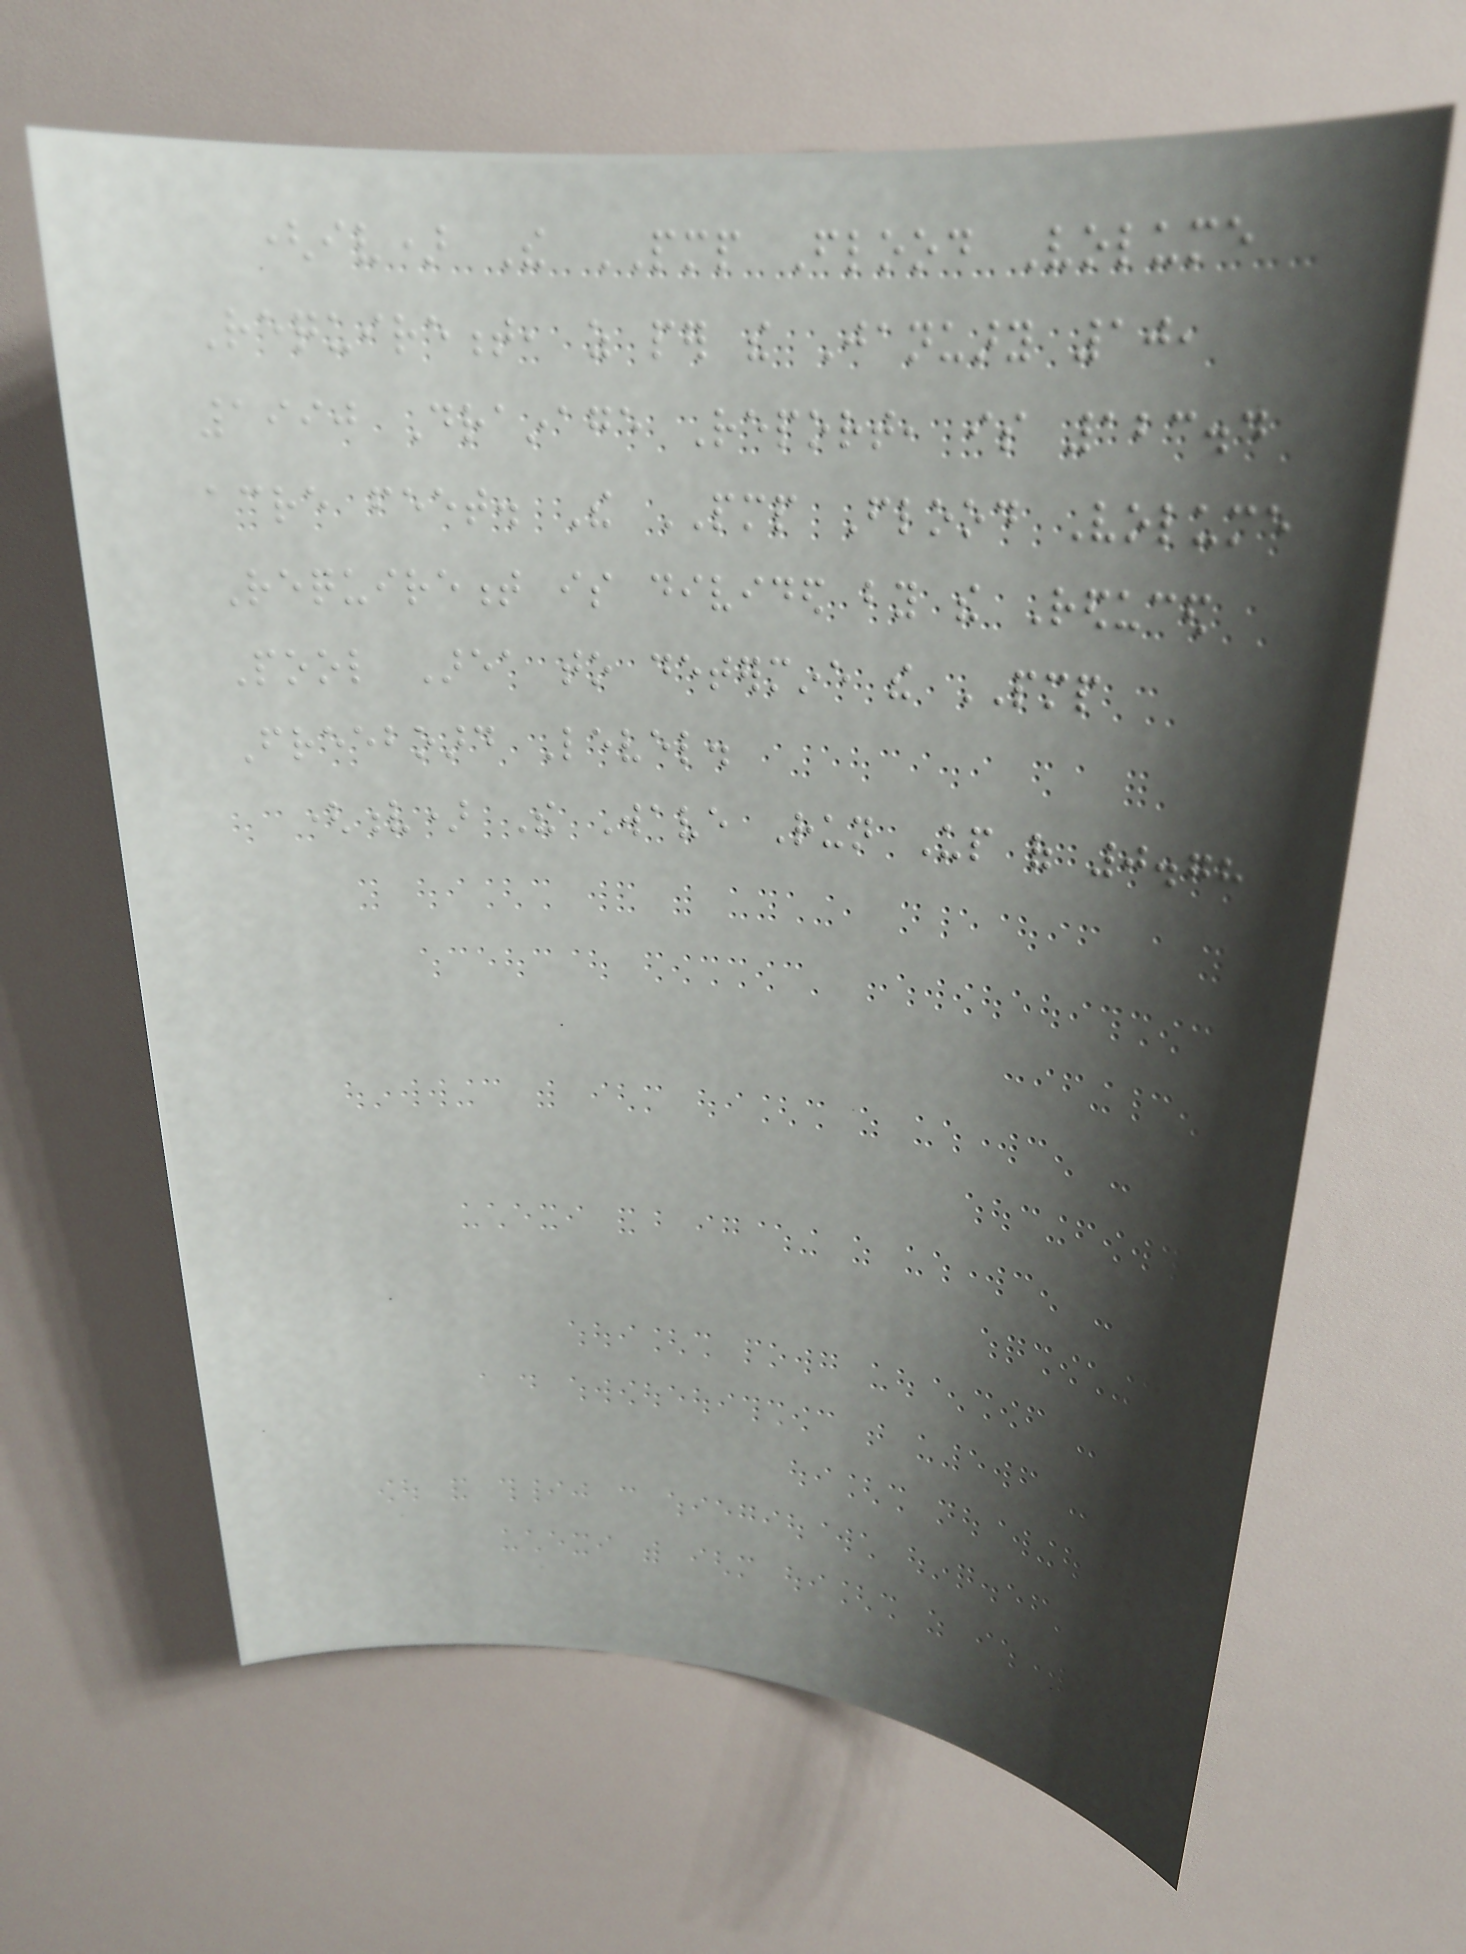(iv) The PMP Flood Volume
Requirement, as per the January 10,
1990 Drainage Report, is 123.4
acre feet. The PMP Flood Volume
Requirement is divided by the Reduced
Pool Area to determine the PMP
Freeboard Level.
(v) The Wave Run Up of 0.78
